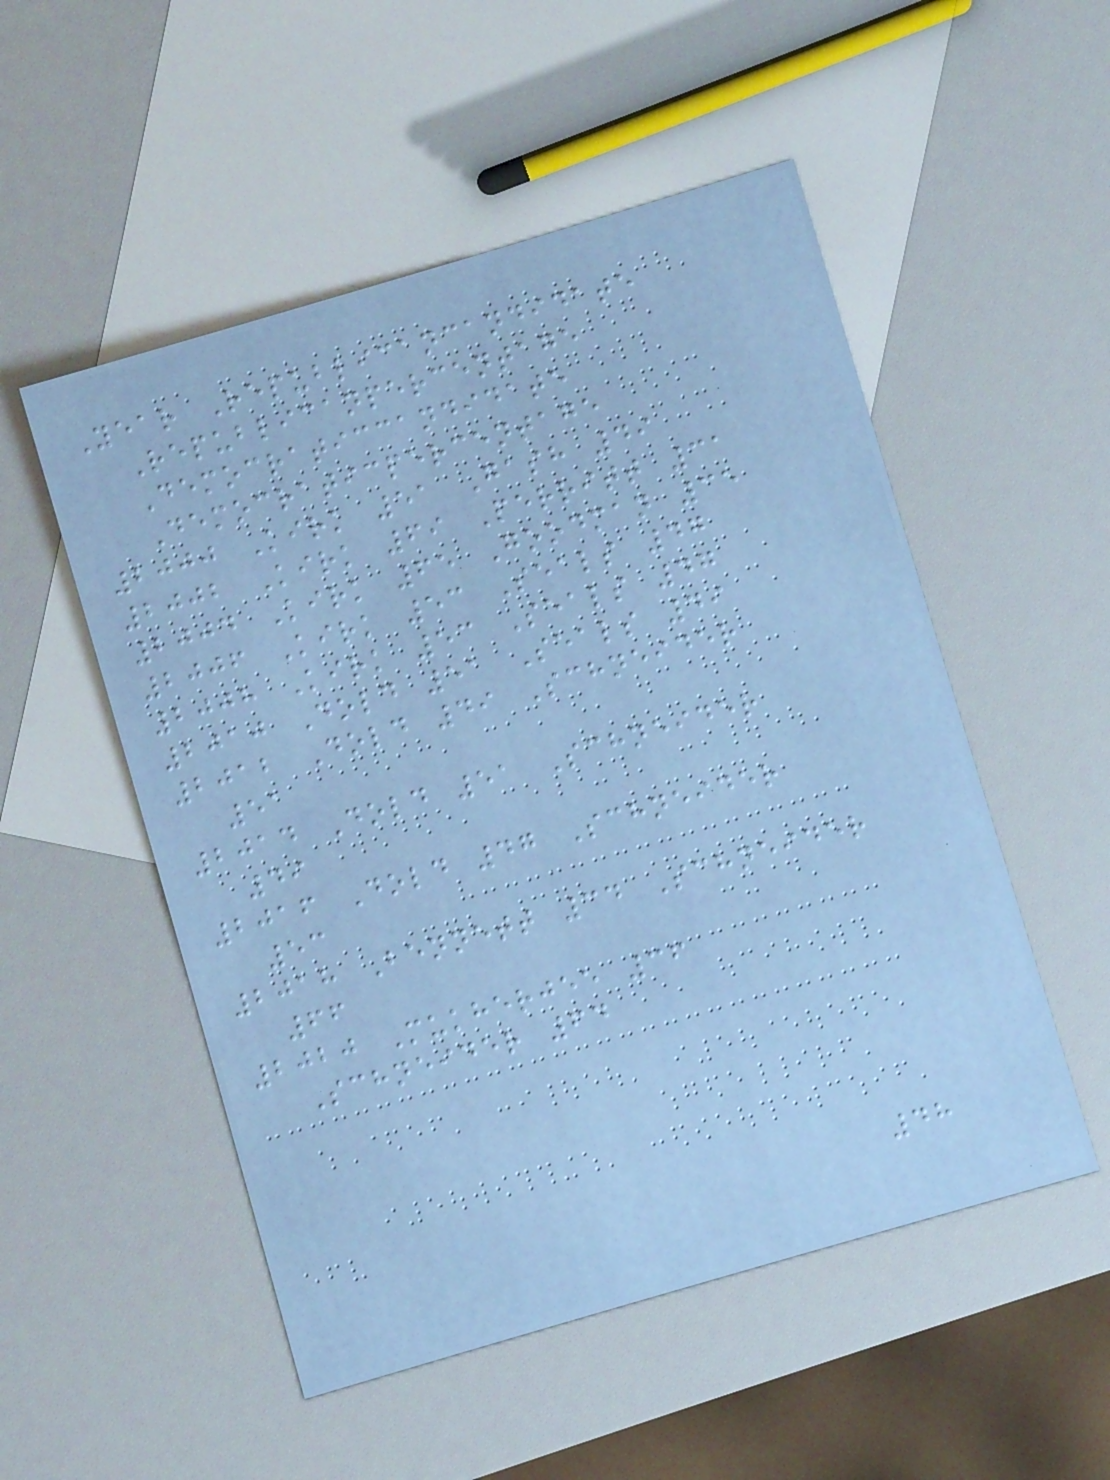Year Republicancandidate
Republicanpercentage
Democraticcandidate
Democraticpercentage
2000 Kirk 51 Gash 49
2002 Kirk 69 Perritt 31
2004 Kirk 65 Goodman 35
2006 Kirk 53 Seals 47
2008 Kirk 53 Seals 47
2010 Dold 51 Seals 49
2012 Dold 49 Schneider
51
2014 Dold 51 Schneider
49
2016 Dold 47 Schneider
53
2018 Bennett 34 Schneider
66
2020 Mukherjee 36
Schneider 64
48
